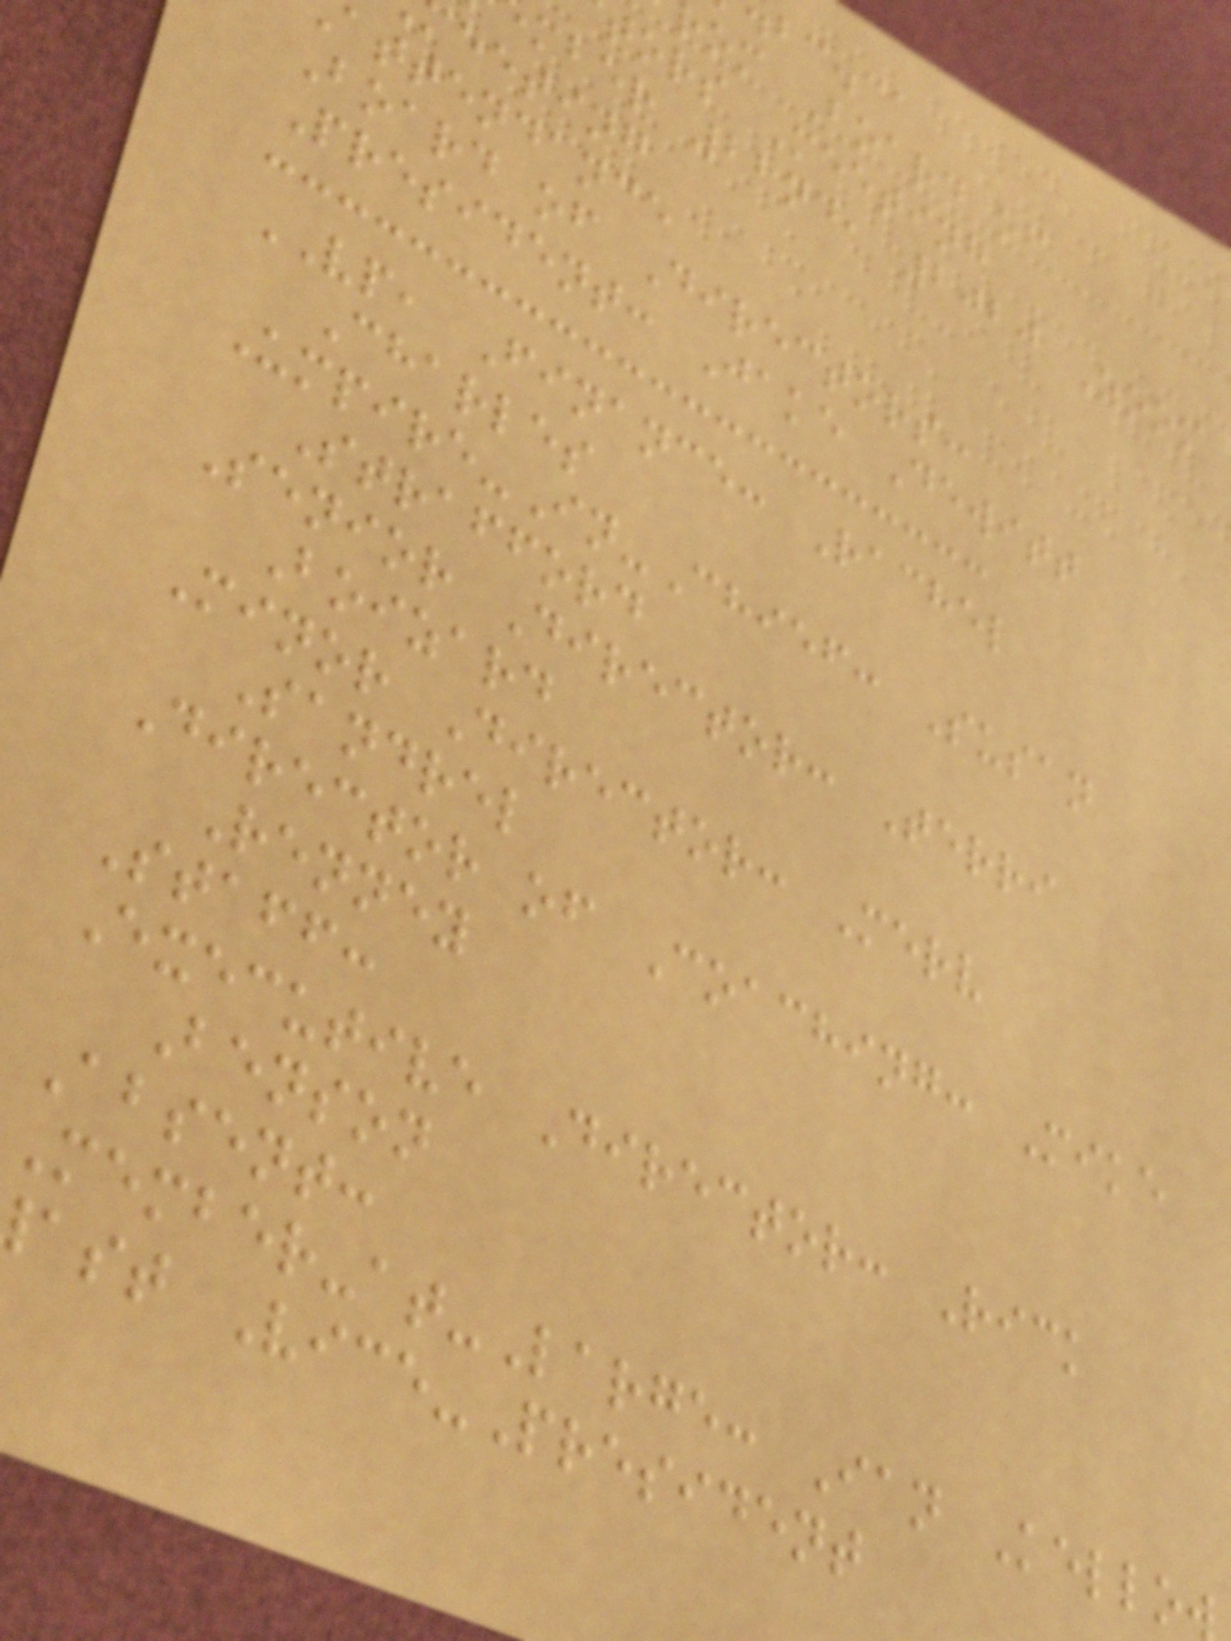bc.ca
rom Board of
tors Meeting
mber 22nd, 2020 Zoom
eeting
attendance
Board of Directors:
President: Jake Dewitt
VP, Finance: Rachel
Charles
Umpire-In-Chief: Susan
Strafford
Senior Director: Terri
Boizard
Minor Director: Merv
Sandrel
Director of Coaching: Mike
Renney
Staff:
Executive Director: Rick
Benson
Absent:
Member-at-Large: Ian Kello
ast Vice-President
